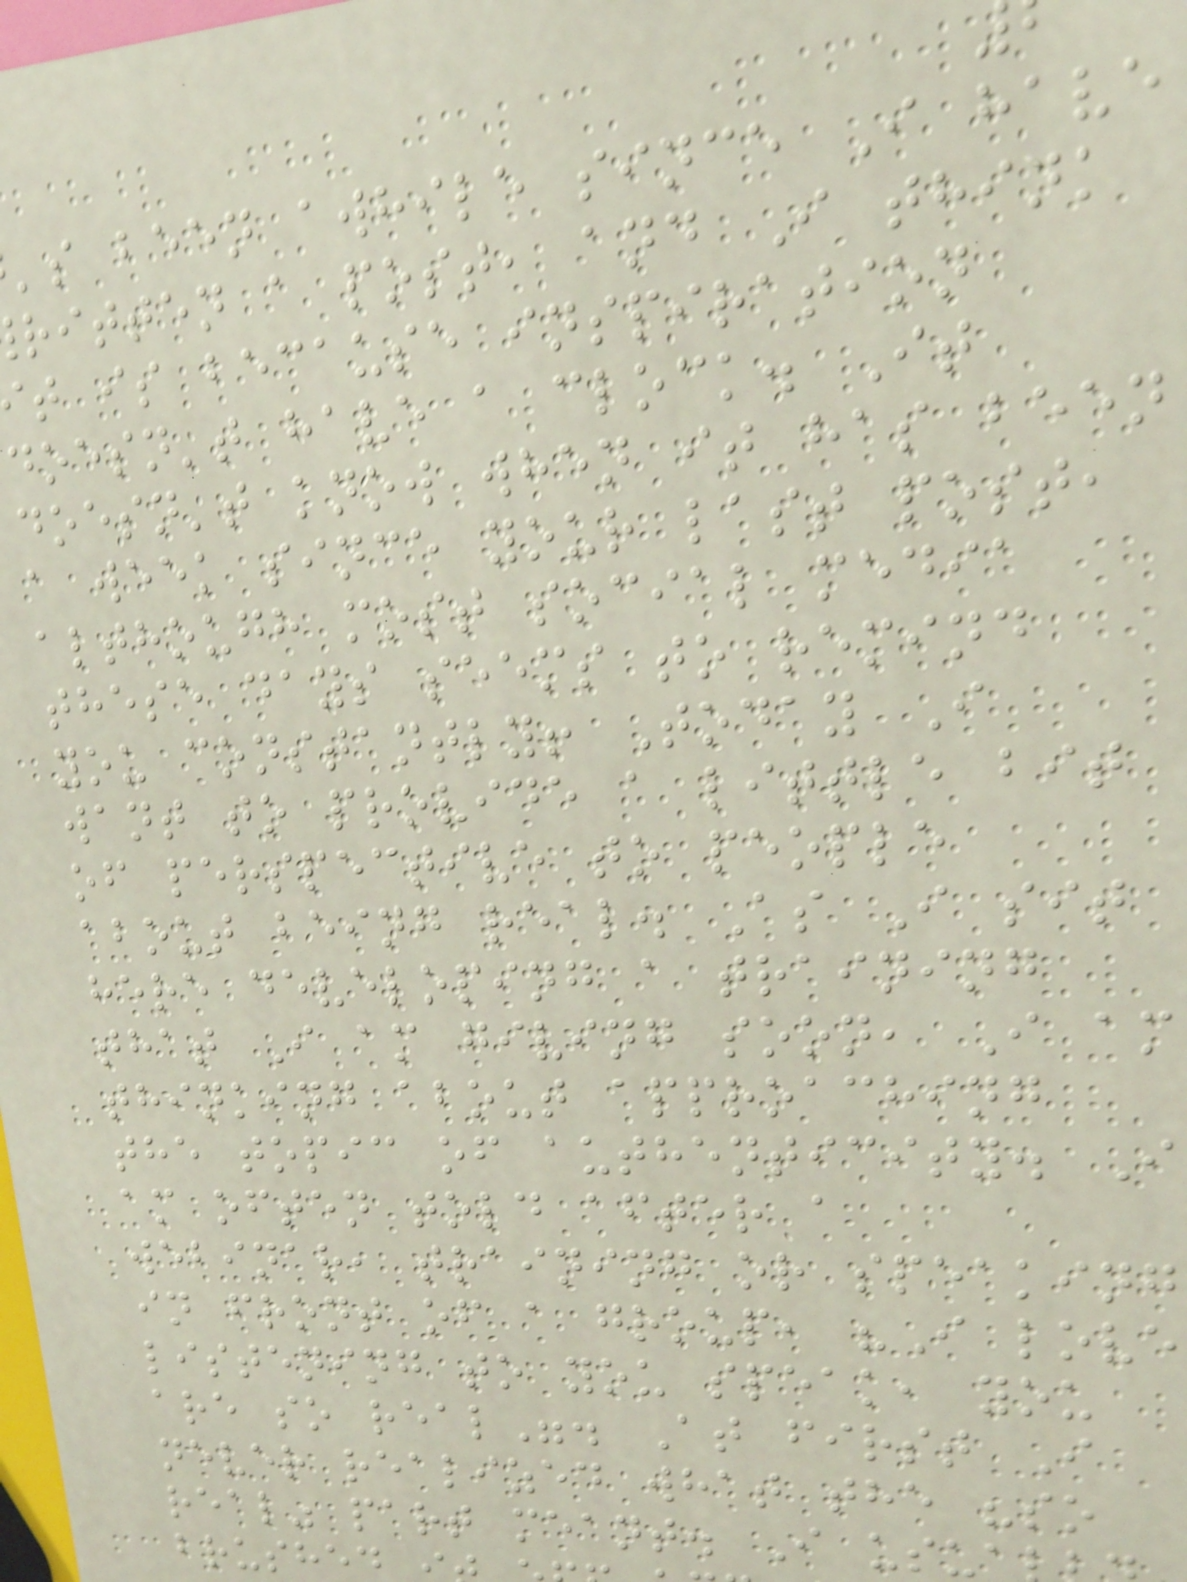's been awhile since I have
ritten a post, and I think
t is because inspiration
doesn't have a clock. It
doesn't know when it has been
a week since your last post,
although most social media
these days seems to remind
you constantly! Today I
want to provide a little bit
of perspective to people
about being real. As I sit
here developing a training
that I am giving soon, I am
thinking about approaching
the topic of authenticity. I
am often told after a
webinar, training or speaking
in front of a group, "I love
listening to you speak, you
are so real". At first I
never realized what the "so
real" part meant. I usu
brushed
